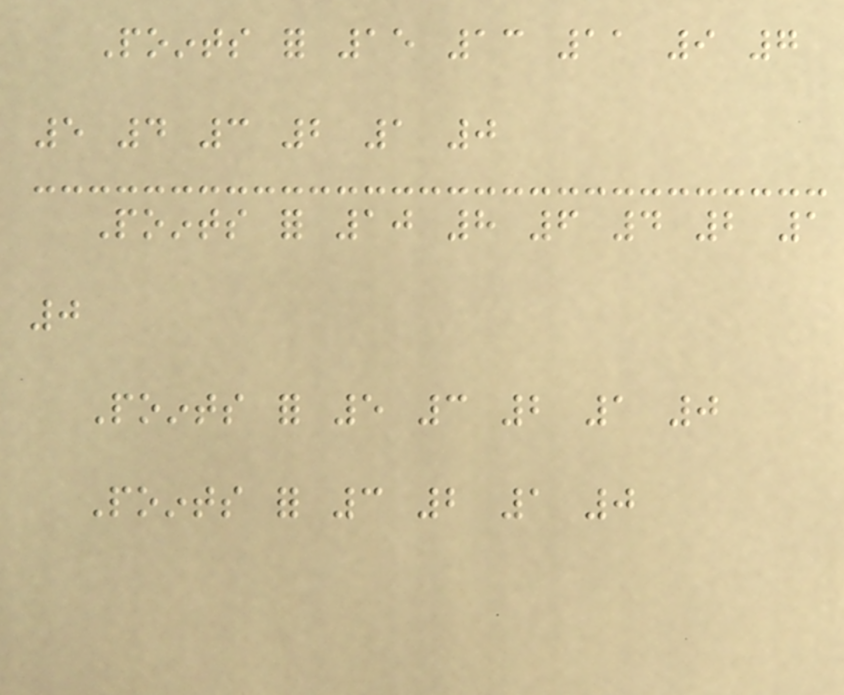Points for 15 13 11 9 7
5 4 3 2 1 0
Points for 10 8 6 4 2 1
0
Points for 5 3 2 1 0
Points for 3 2 1 0
